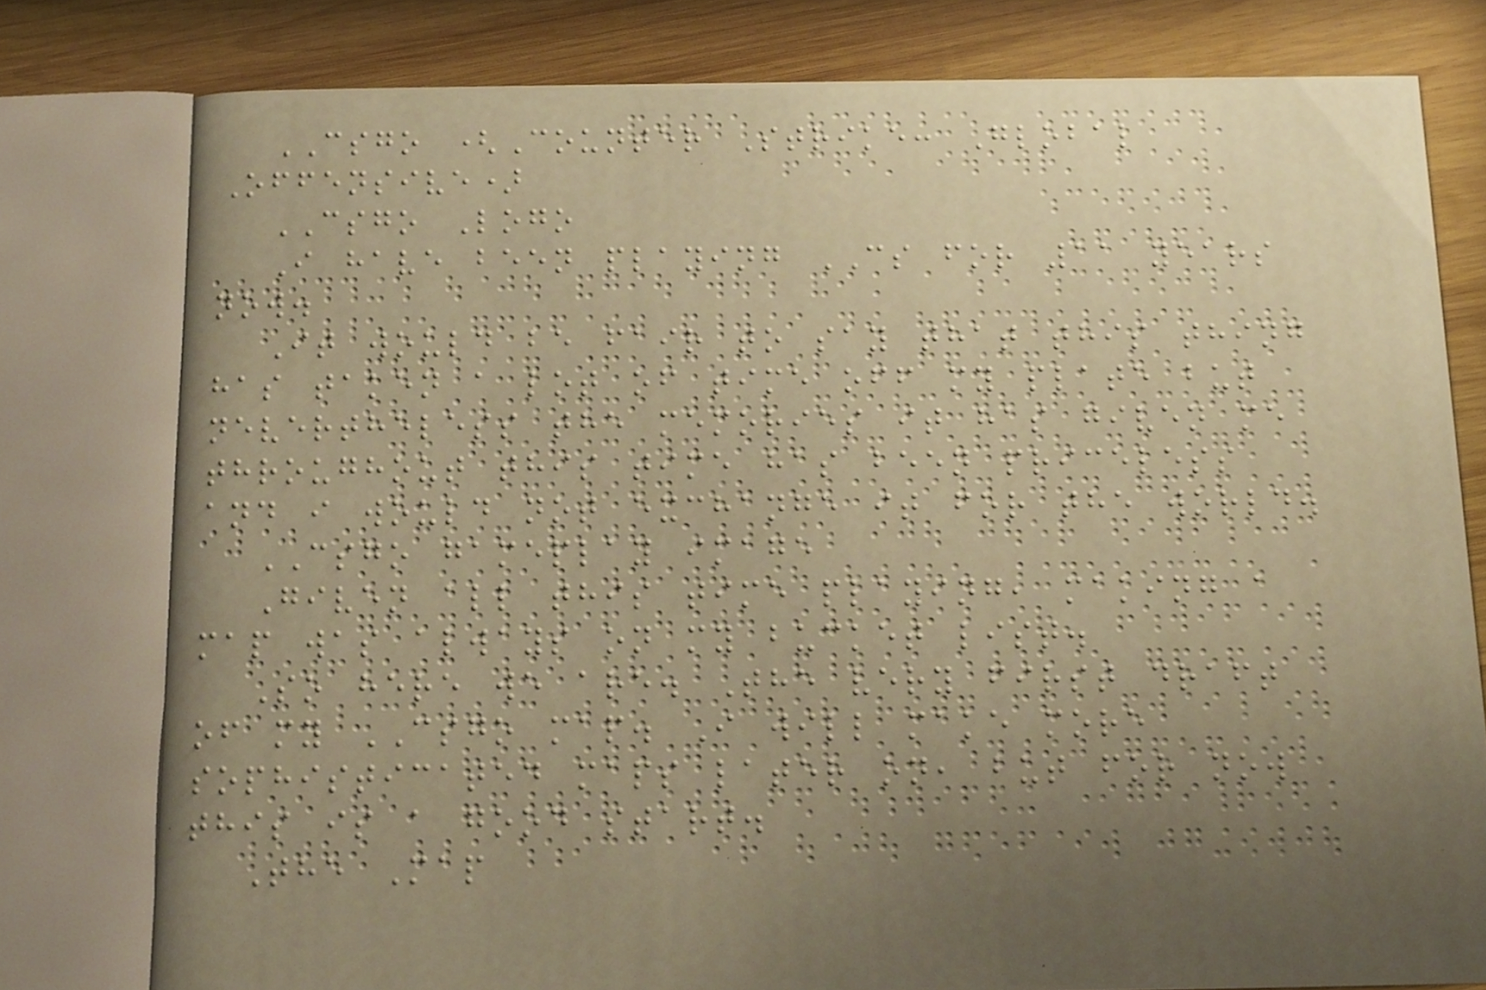CSGO (Counter Strike: Global
Offensive)
CSGO Logo
I have been playing CS for 11 years
now.
It would be fair to say that this thing
has taken a lot of time off my plate but
nevertheless the memories it has given me
throughout this time has been priceless
and i would not exchange it for the world.
CSGO gameplay image
Given all this time playing, making a
map was always on my bucket list.
So here we are. The very first draft
of my CSGO map. I will make more
sophisticated maps later on, but for now
this is a good start.
The Map
